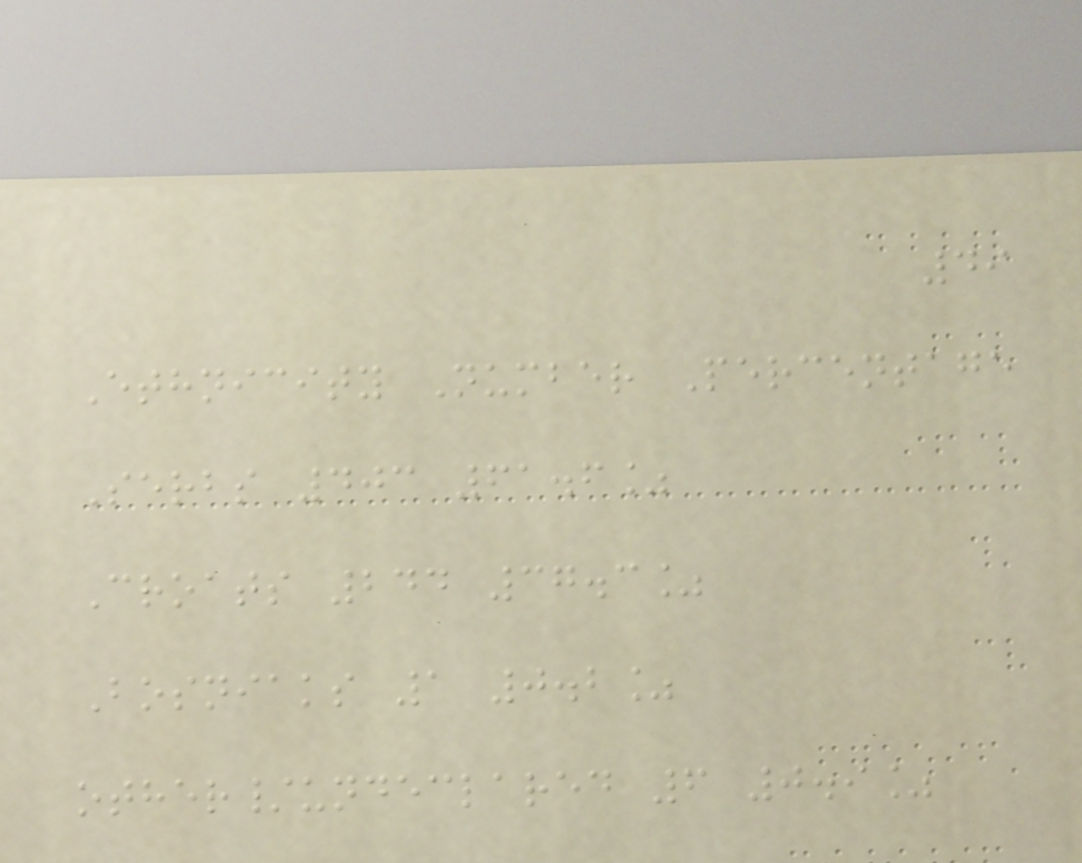49
Ethnicity Number Percentage
Serbs 403 61.6%
Croats 244 37.3%
Bosniaks 1 0.2%
other/undeclared 6 0.9%
